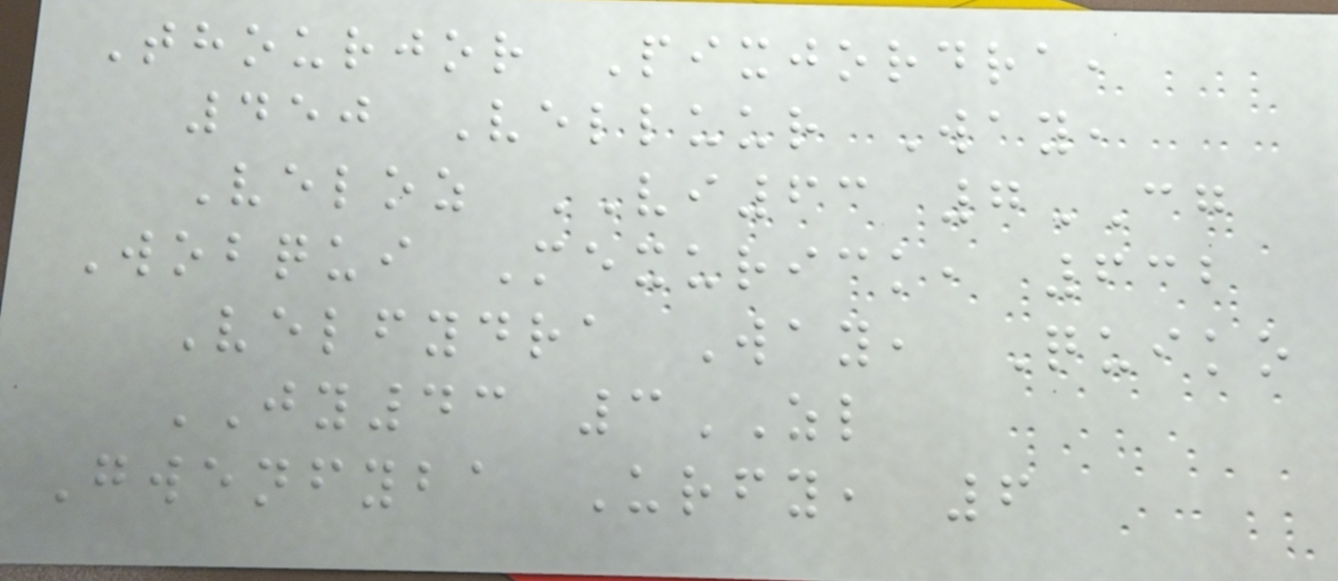Thourjor Pixjordra,
450 Velluur Way,
Veloz VI63 7CG
Wobqui Mexurick, 632
Velfydra Way, Quiko
JY43 3ZL
Gwenfyba Urfy, 6
